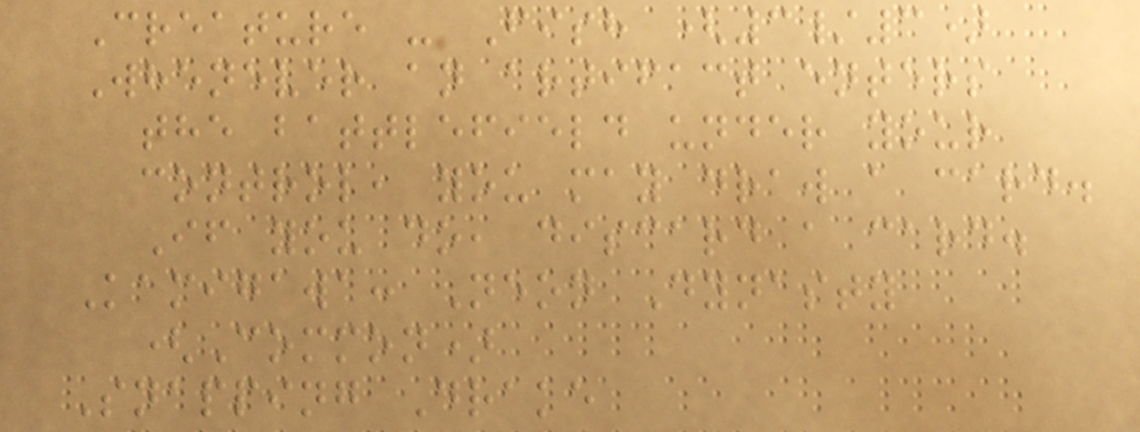Creature - Fish (3/3)
Whenever an artifact enters
the battlefield under your
control, you may draw a card.
If you do, discard a card.
Kamigawa: Neon Dynasty
(Common)
Snapping Drake
